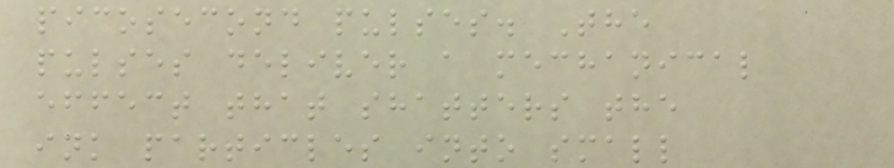picosecond pulses. The
pulses deliver a mechanical
effect that shatters the
ink particles into small
